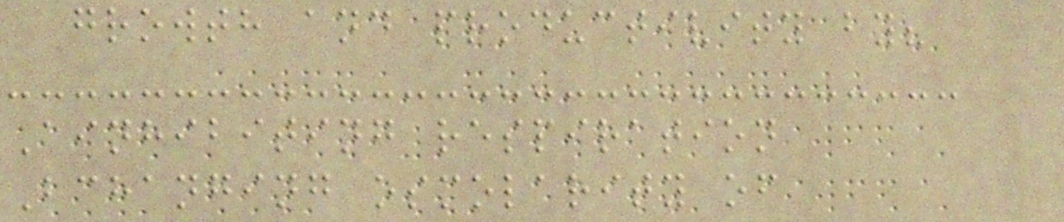growth and productivity by?
Ainhibiting respiration
Bchanging osmolarity of
